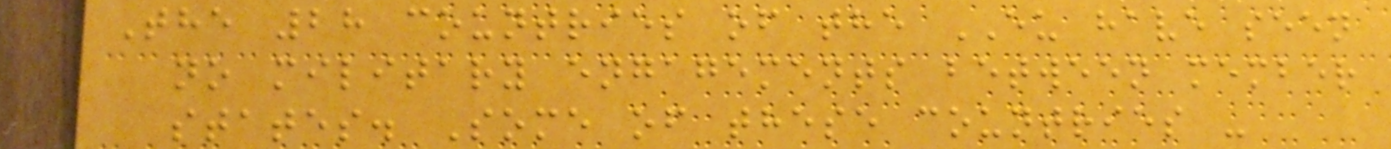The 28 countries of the EU have seen
no military engagements between member
states. Some of these countries -
